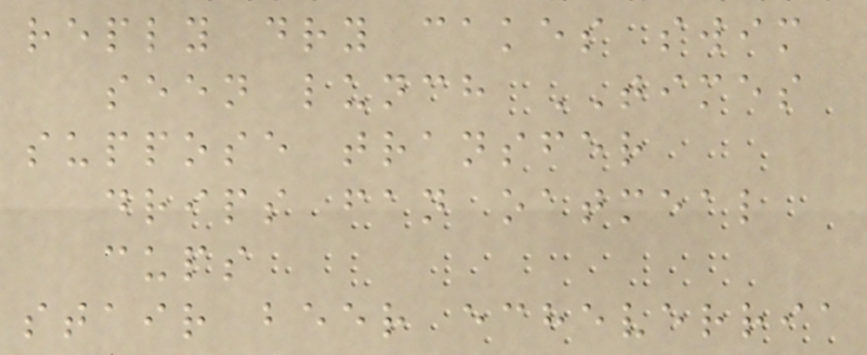reply dry cakes swim
seen lunch TIMES
suppose transfer
drips fan oatmeal
cups
stair beer echeverria
